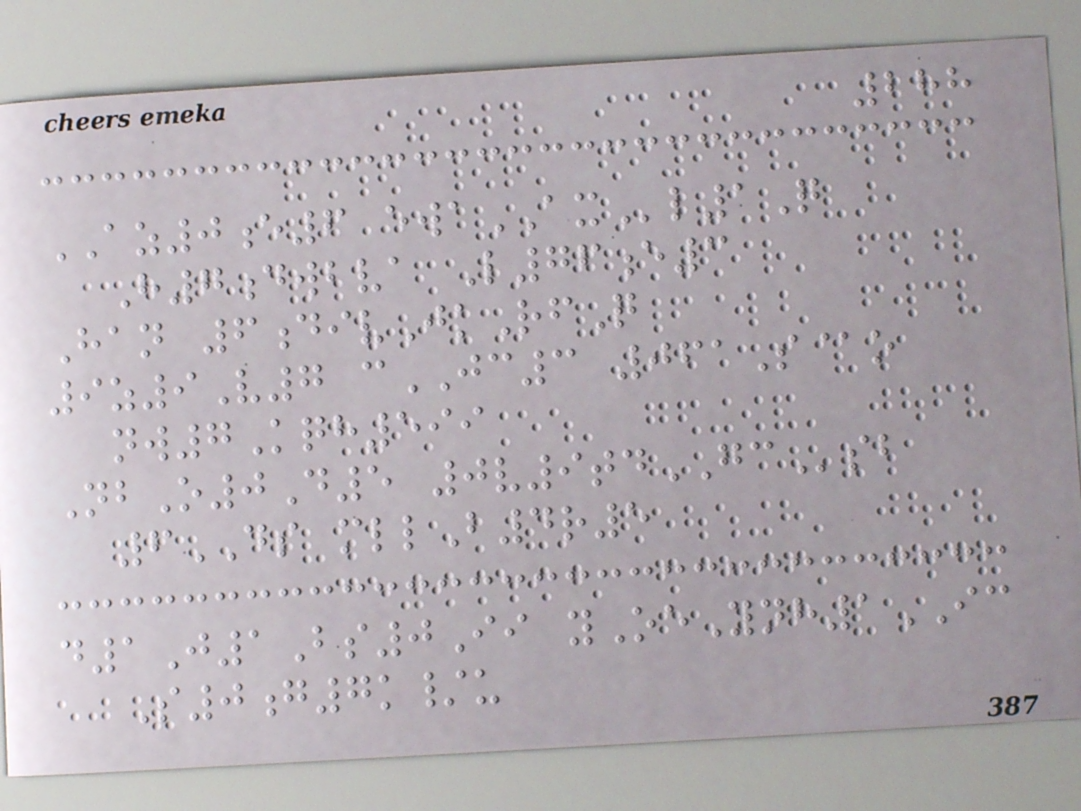288
AZ0e6 ewaAXl1Q
H7dwbva L76e3
Han 6divJkRfQ
9z9V7 cJC3 061S@o
nw7Kqh599
NbO0D5 0v9tdGCsb
6DS mllB4r5
d1J1Bs0Ii yOeYnh1IC
S0g7k/u
